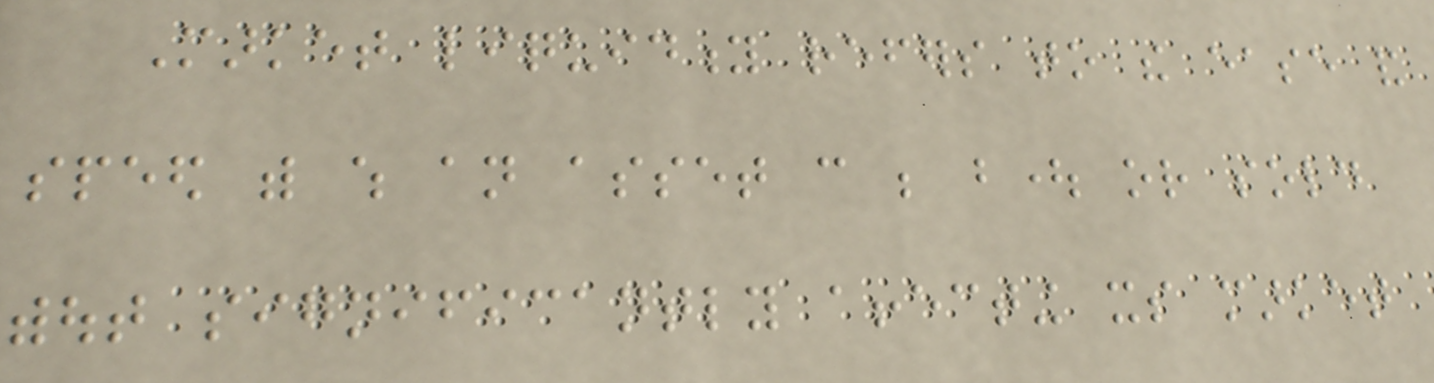Market liquidity refers to the ease and
speed with which an asset can be bought or sold
without significantly affecting its market
